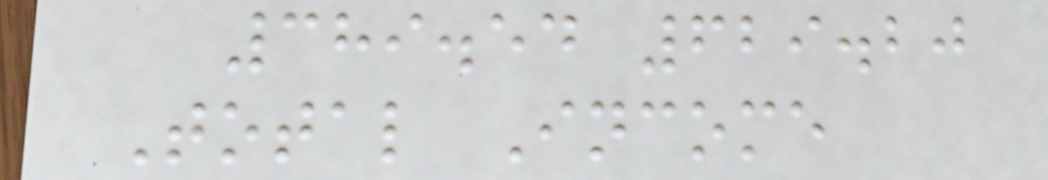389.54 629.20
Total Income
